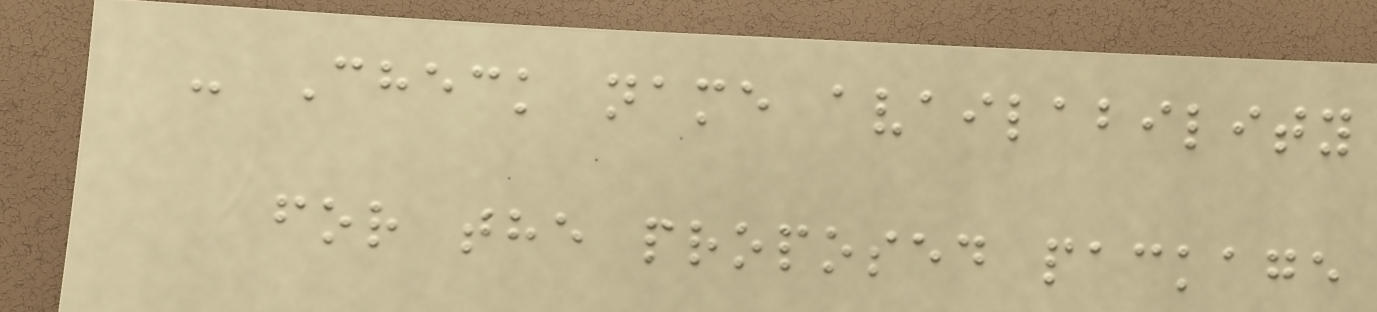- Check name availability
for the proposed package
